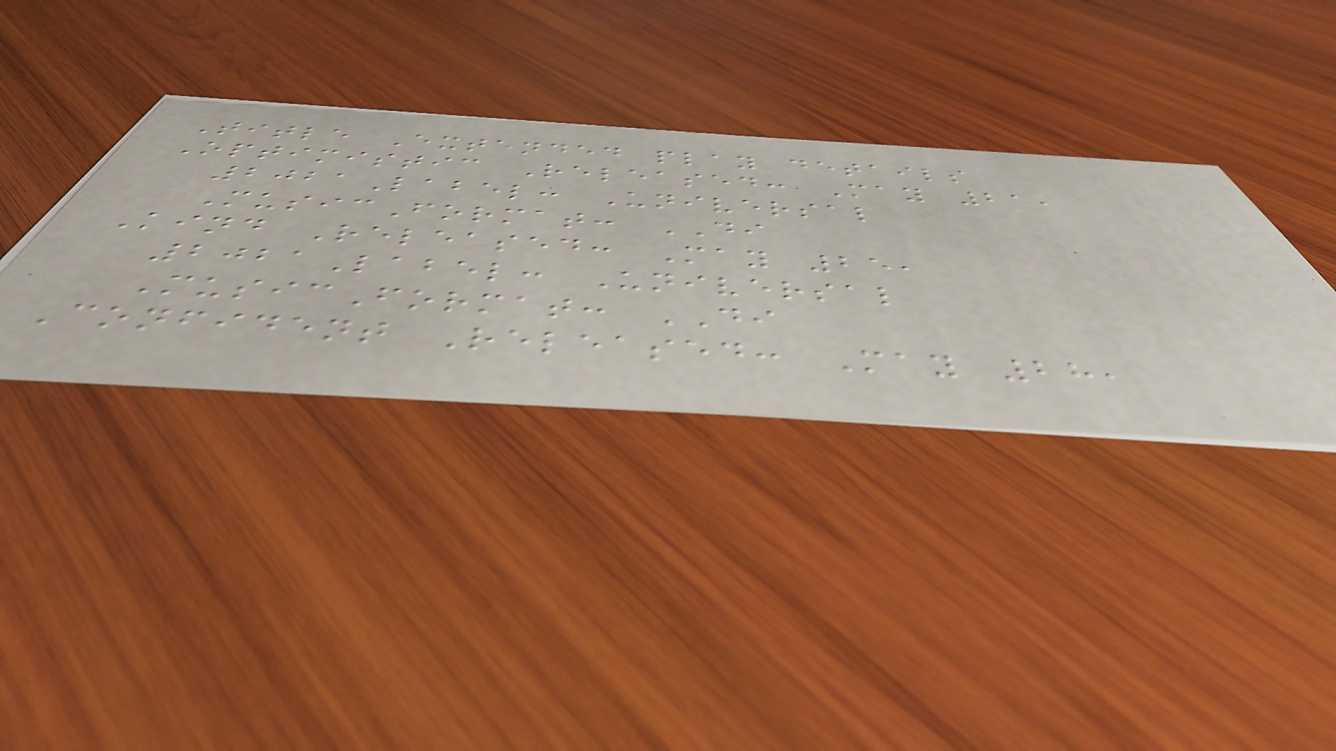Title Extended play details
Optimistic Released: May 21,
2021Label: Universal
MusicFormat: DI
Kind Released: May 25,
2021Label: Universal
MusicFormat: DI
Confident Released: May 28,
